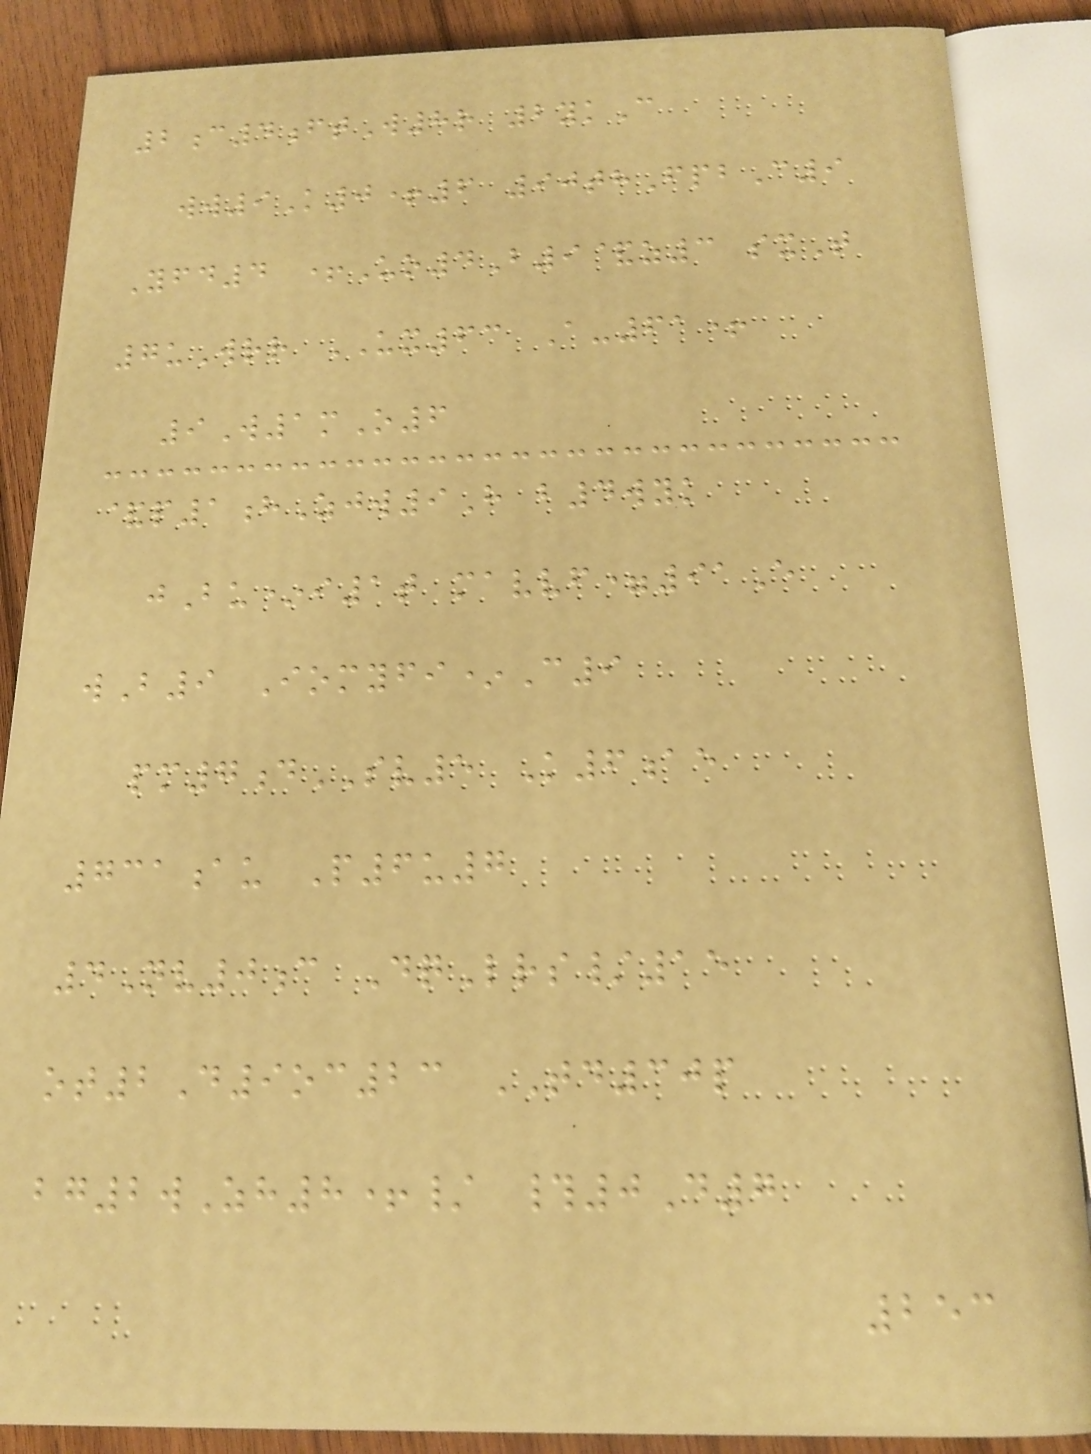2c4ftW8r 2ykC
ww9K0+6 90thFpbC9
Yfd4 +Uo4B9&z3 sxT
7uWrr UX63 A-61+
9W1mO6
&p1hZjw9H b4wyk
jBu*i1t mavvf=91E
wB9 Iomyfi*C9
pm7dSV5 K6ae
731au P6u7
4Nv0c DqLrs/15
ot2D9oc23 TD30p
bg2wZh8+/ #0D7
253
